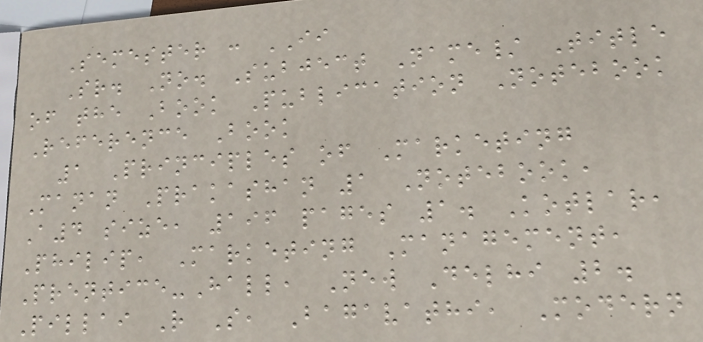Semester : II
Sr. No. Subject Name/ Title
of the Book Publication Notebook
Reference Book
1 Principles of Marketing
Manan Prakashan 1 Notebook,
A4 size, 196 pages 1. Kotlar,
Philip, Marketing Management,
Prentice-Hall, New Delhi 2.
Pillai R S, Bagavathi, Modern
